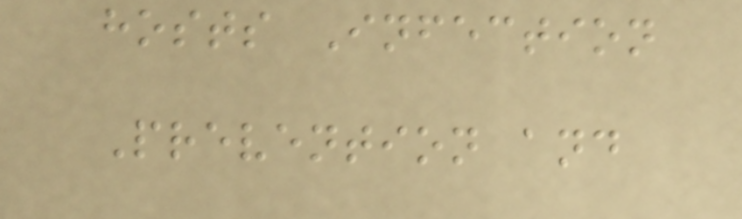hosts Infection
Prevention and
